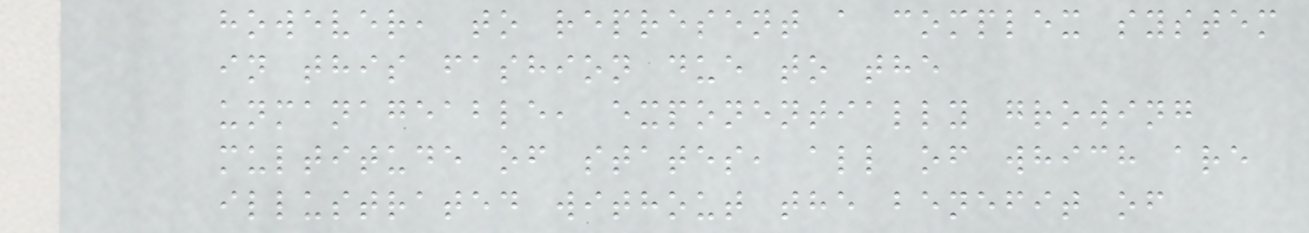however, to represent a complex system
in this fashion due to the
unmanageable, exponentially growing
multitude of states, all of which are
illustrated without the benefit of
